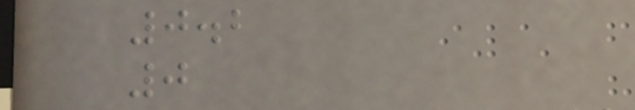0.2
0
